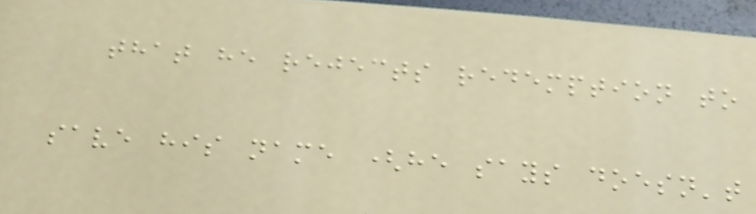that he rejects redemption to
save his name (he says doesn't
